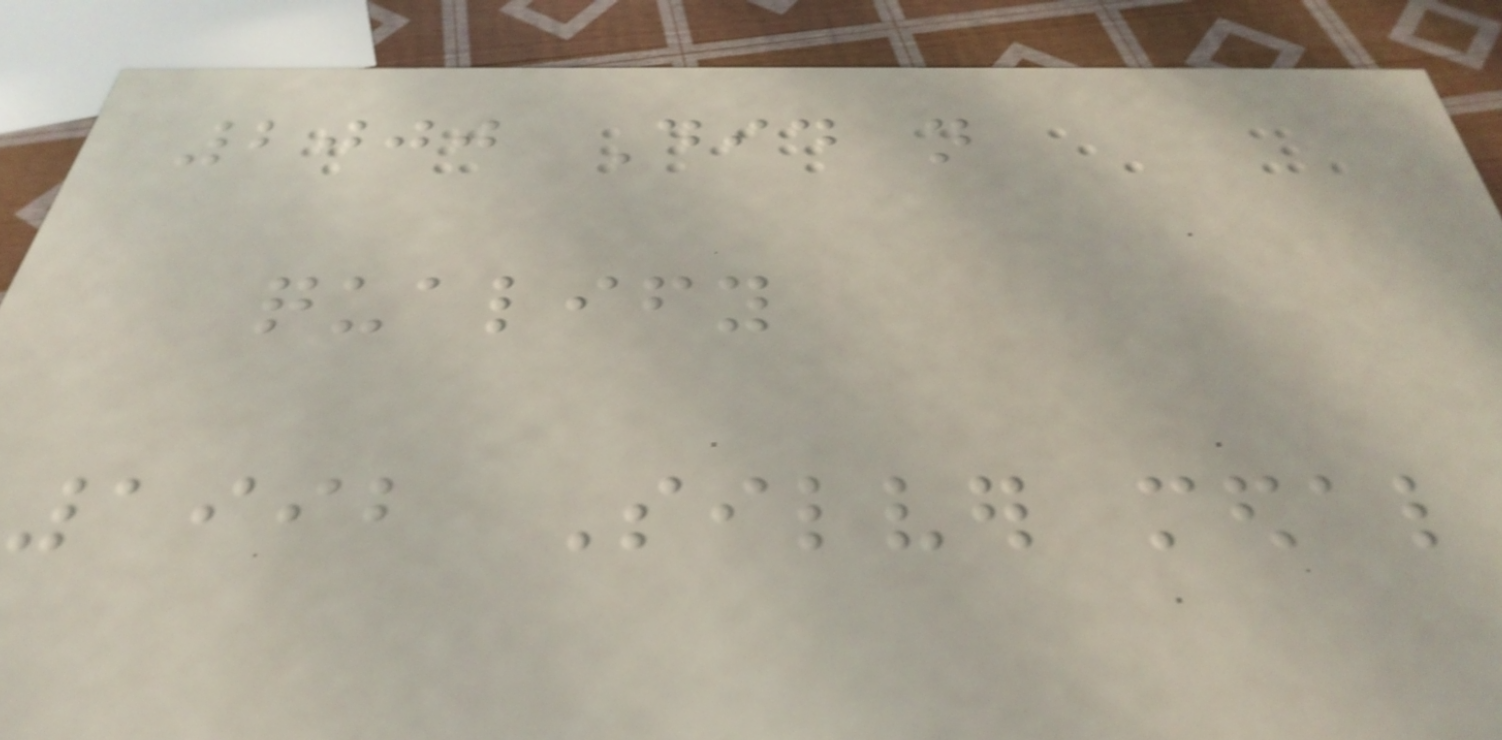2000 Did not
qualify
1992 Silver medal
